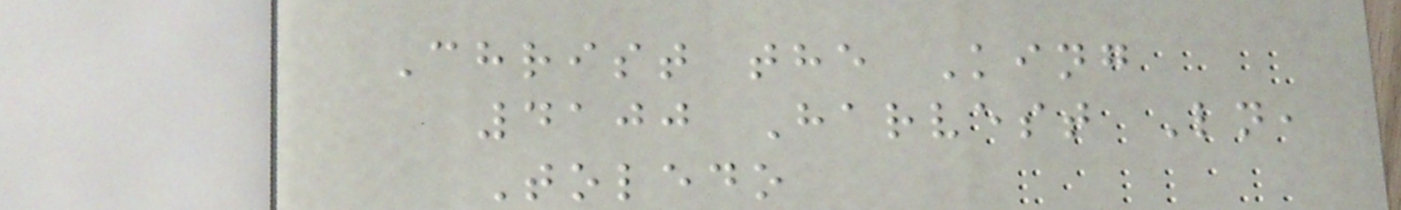Christ the King
4100 Harvest Ln,
Toledo
